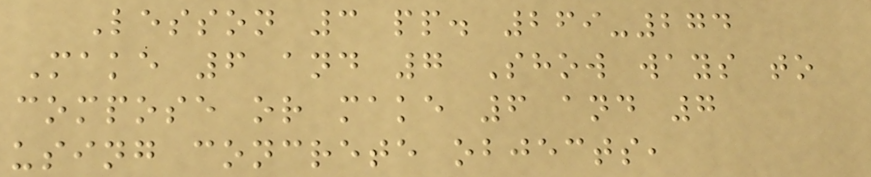Lesson 3 pp. 269-274
Make 6 and 7 Show ways to
compose or make 6 and 7
using concrete objects,
